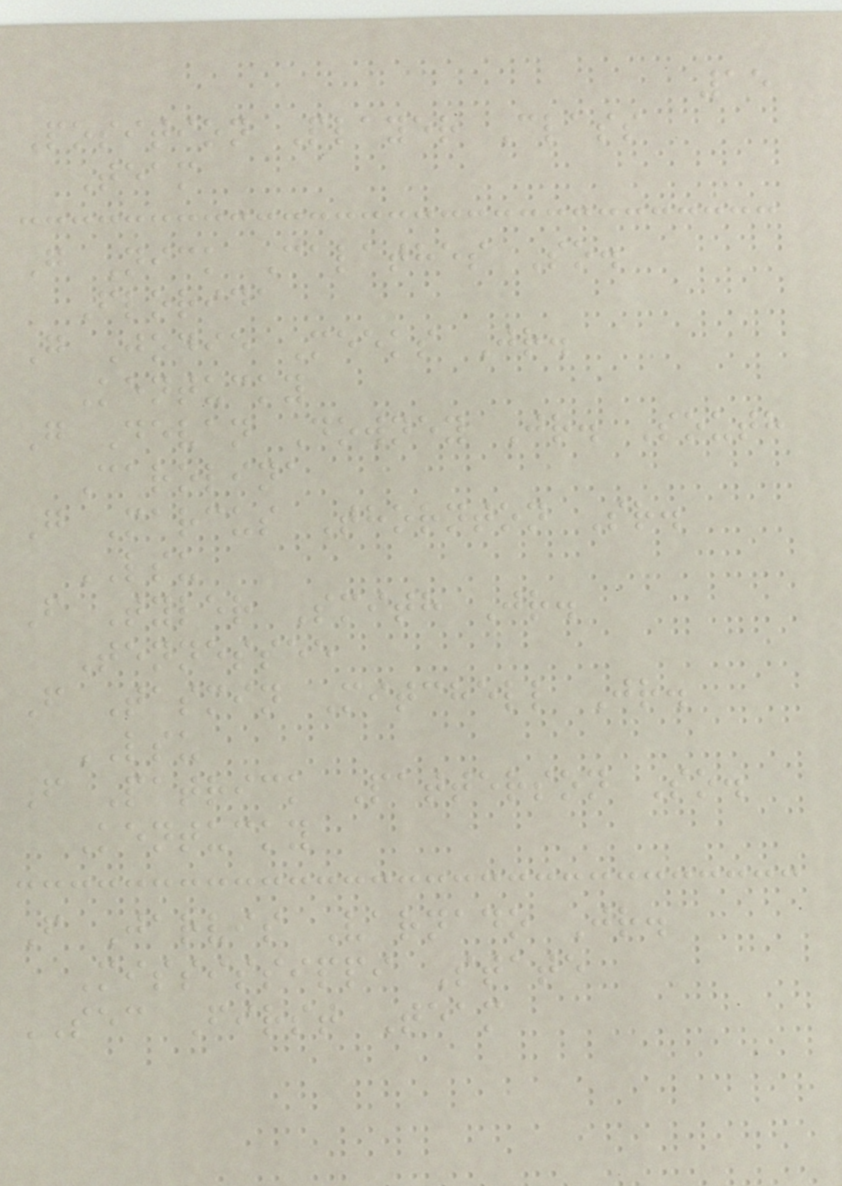15
Position Player Class
Team
G Nick Calathes So.
Florida
G Jodie Meeks Jr.
Kentucky
G Devan Downey Jr. South
Carolina
G Marcus Thornton Sr.
LSU
F Tyler Smith Jr.
Tennessee
F Tasmin Mitchell Jr.
LSU
F Patrick Patterson So.
Kentucky
F Jarvis Varnado Jr.
Mississippi State
SEC First Team
